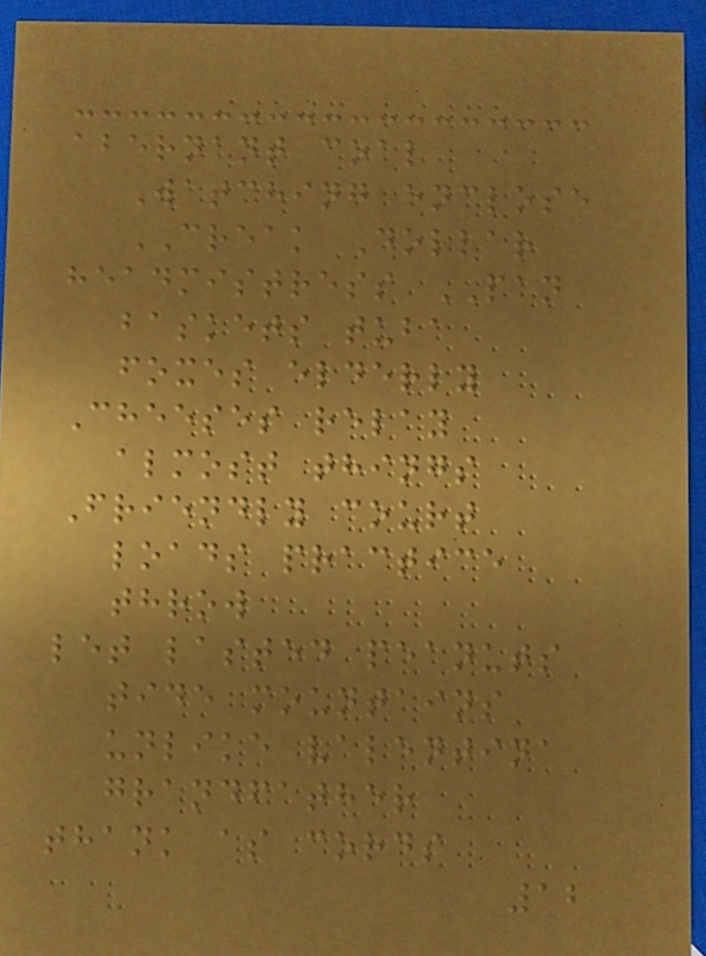abernant coal
Watching enclose
CREAK Dollar
headmistress PAN
baskets tuba
foxes elderly
Cheeses relay
almost things
Friendly court
loads practice
throw
let lasted peanuts
tide mountains
unlike valentina
grandfather
thank as cords
12
